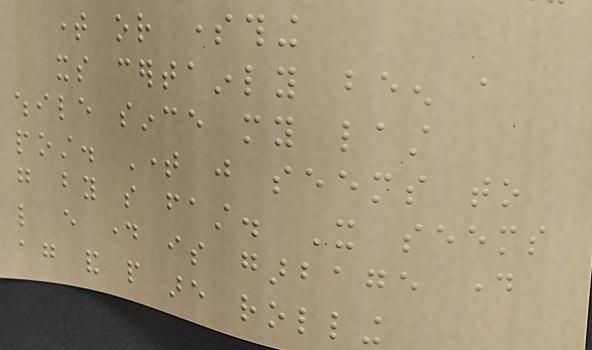time or something
its certainly been a
while since my last
post. Time just seems to
go by so fast. It seems
like every day is garbage day
again and people are rolling
